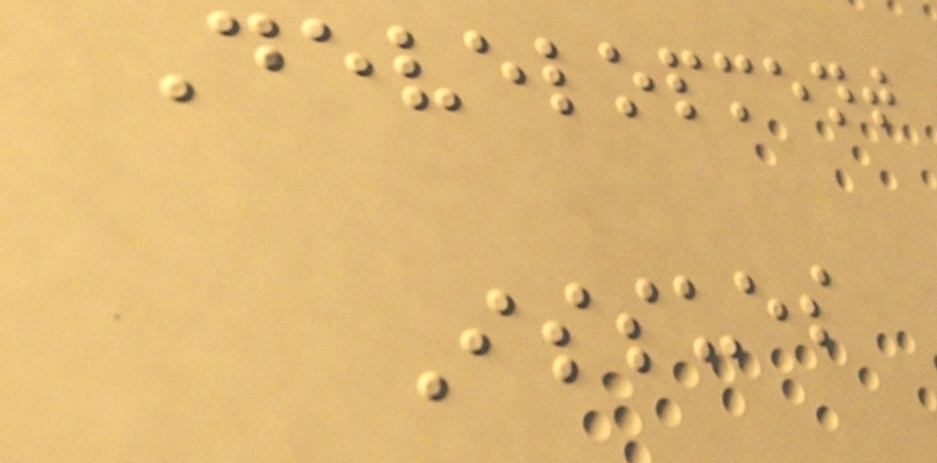Development
Issues
